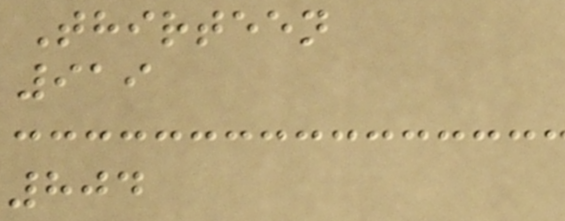Thirteen
919
804
